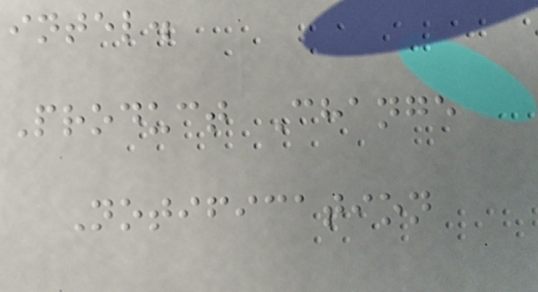intel.
Product Change
Notification
